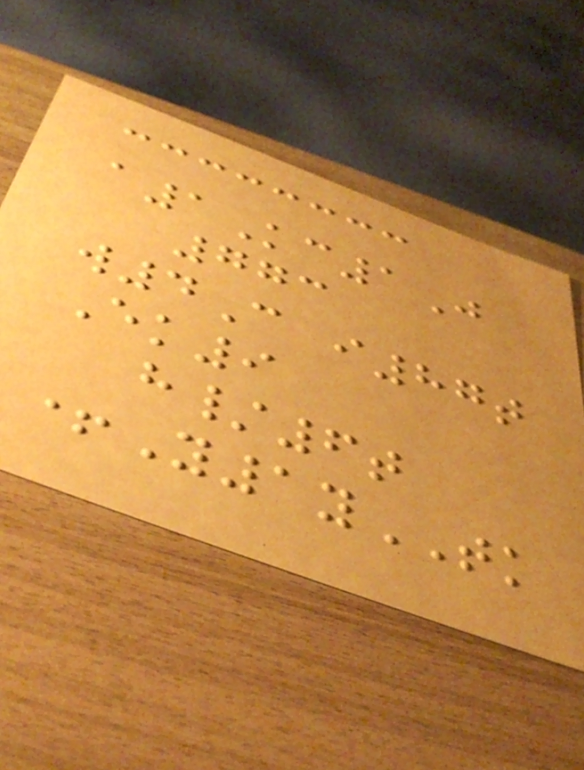a1Kc1J
773
w4C i87t
Ek9
h/6t
+Y1yTK
